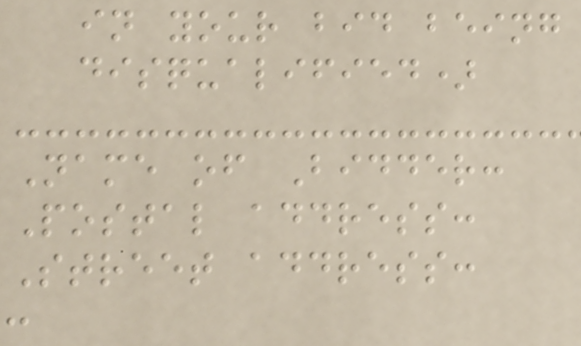in your bid being
disqualified)
Name of Bidder:
Postal address:
Street address:
:
